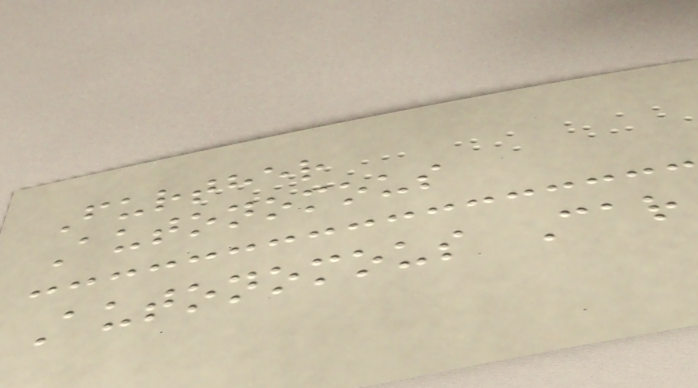Further
Autonomous
Autonomous Car
